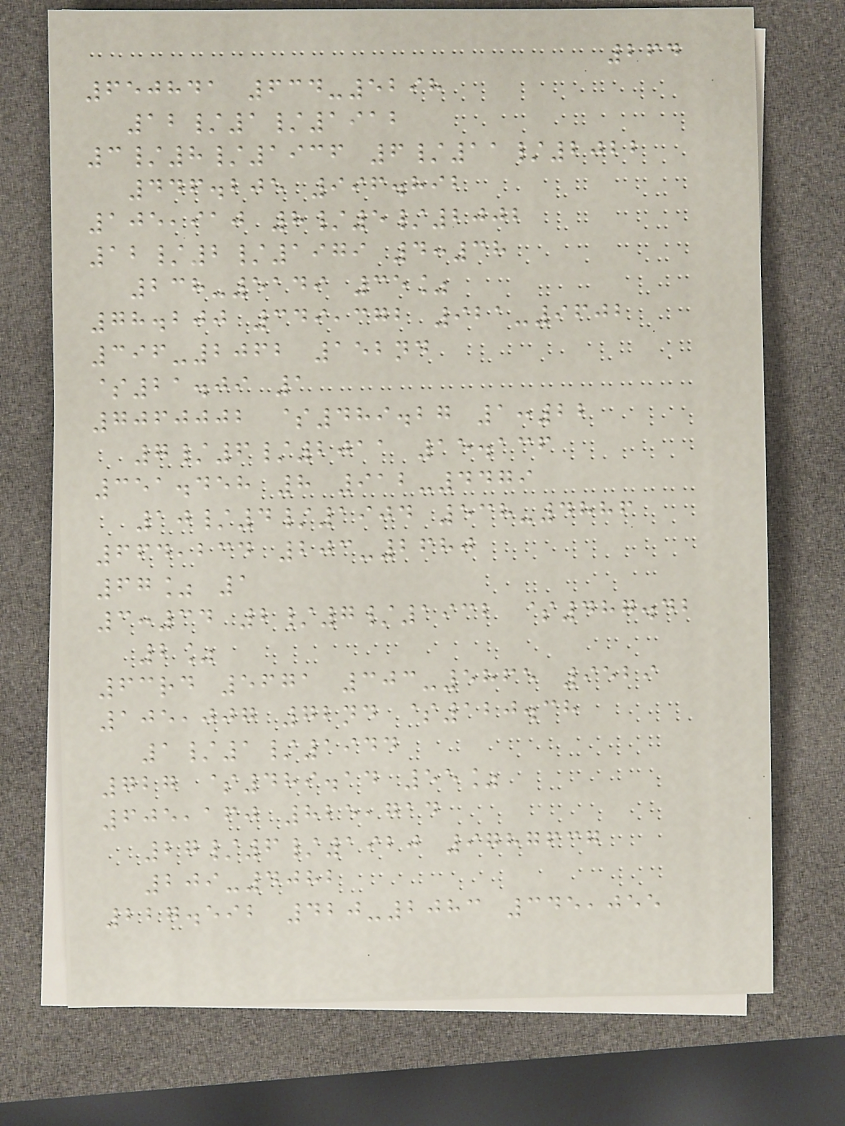264
650841 634-5298
12/1/1912
3/8/1936 6/11/2022
446.205 996.892
105,910 8/5/2002
12/2/1979 4:38
238-5149 35%
78.200 349,372 921-9602
396-2062 152nd
$21.09 1
7060002 $489.27 1:22
7/6/2011 15.136
351.458 8 912-4479
10/4/1904 538-4886
664,234 203-2680
67% 1
3:34 2/7/1932 $487.42
2%
63rd 5671 303-5865 9529
105,007 72nd $120.38
1/1/1944
727 $489.14 55%
605,160 825,714
27/6/1920 9787637
209-4082
227.592 420-2083 345,055
